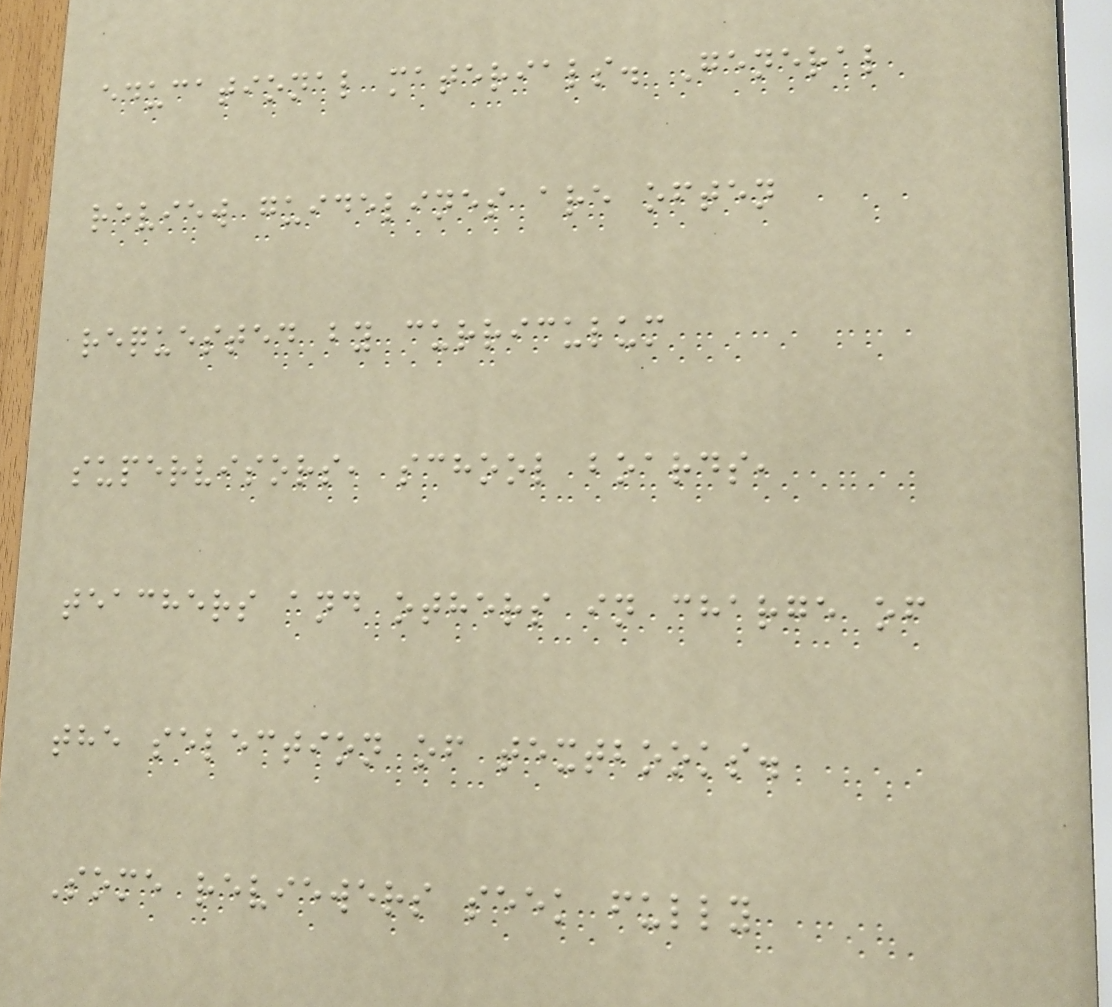educational materials. General
review guidelines are often
requested by curriculum
supervisors, school boards,
teachers and others in charge of
the selection of textbooks.
Some reviewers seek fully
